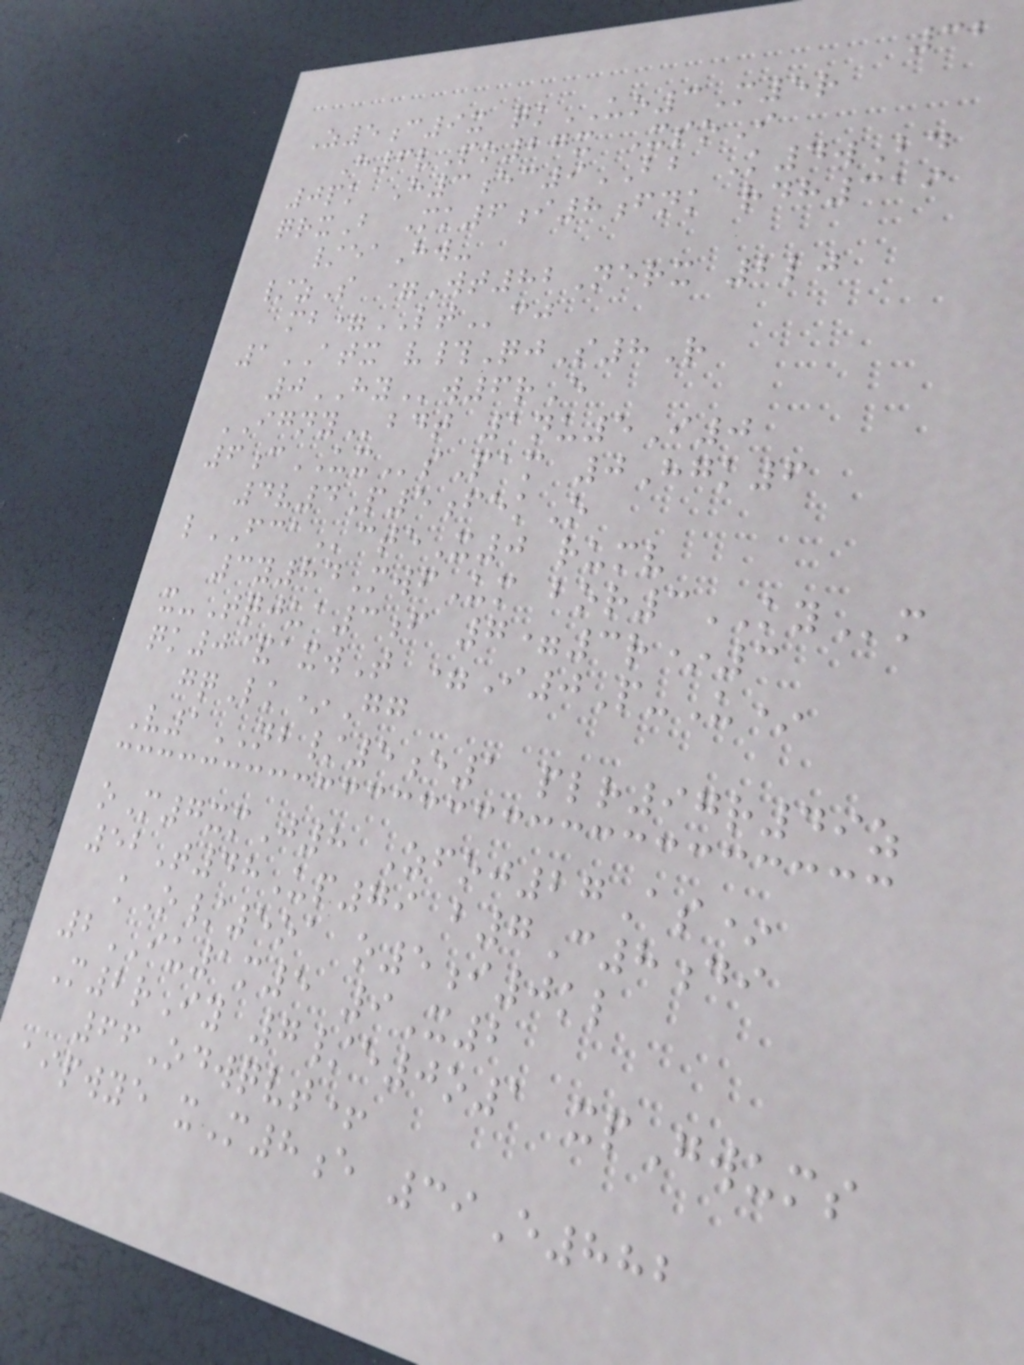32
Z5c9x qkUO3M5r
H6vPo27x XsoI
0pk H3ec9BB K4wBd
qrxB Mk6i8fnk rdh319
/eaHw-
/zS =Wt82Nerx 2lj
mb=LTcj
1ATX v#QjS8R
0HYw6rE
IGNYbdt 1nu5I0
6cUXsPam 0Hgk6
4v4P5fekO
lFCActeX0 rumv
3y84MwfUm bor3KYm
x-Tqjua3f 7=3r*3
qk0&axwT =I0P-U*
gqLk*Gg
V1NB/5e1 plr97r49z
oM7xmJ8 Zfoj27As*
52T48Up79 b7C8di
kO/5oa o5i0kl
2IU1m5 9X2
M2rIy 7/e0o1 xpGwums
66Odwqvt+
aipwye xM8e 39E882
